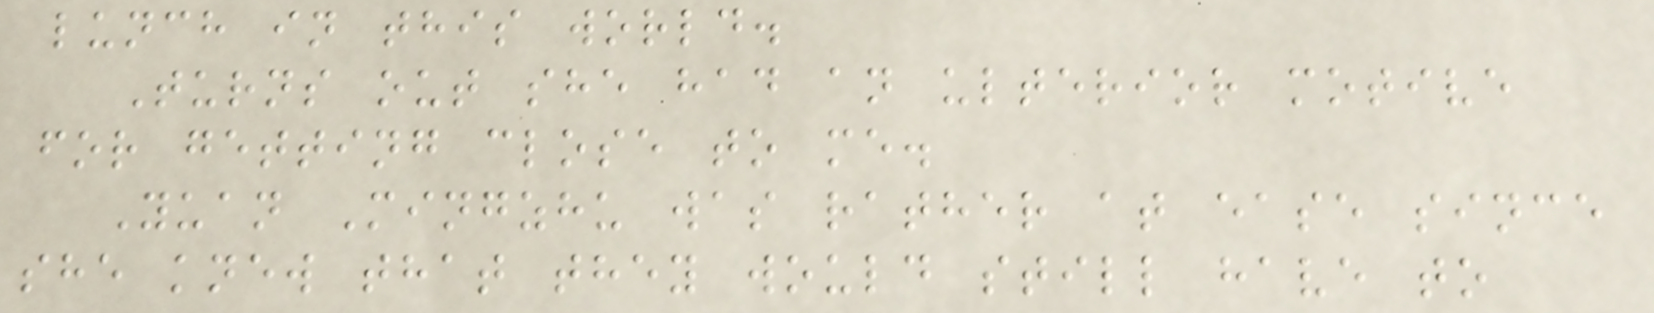lunch in this world.
Turns out she had an ulterior motive
for getting close to me.
Yuan Mingzhu was rather at ease since
she knew that they would still have to
